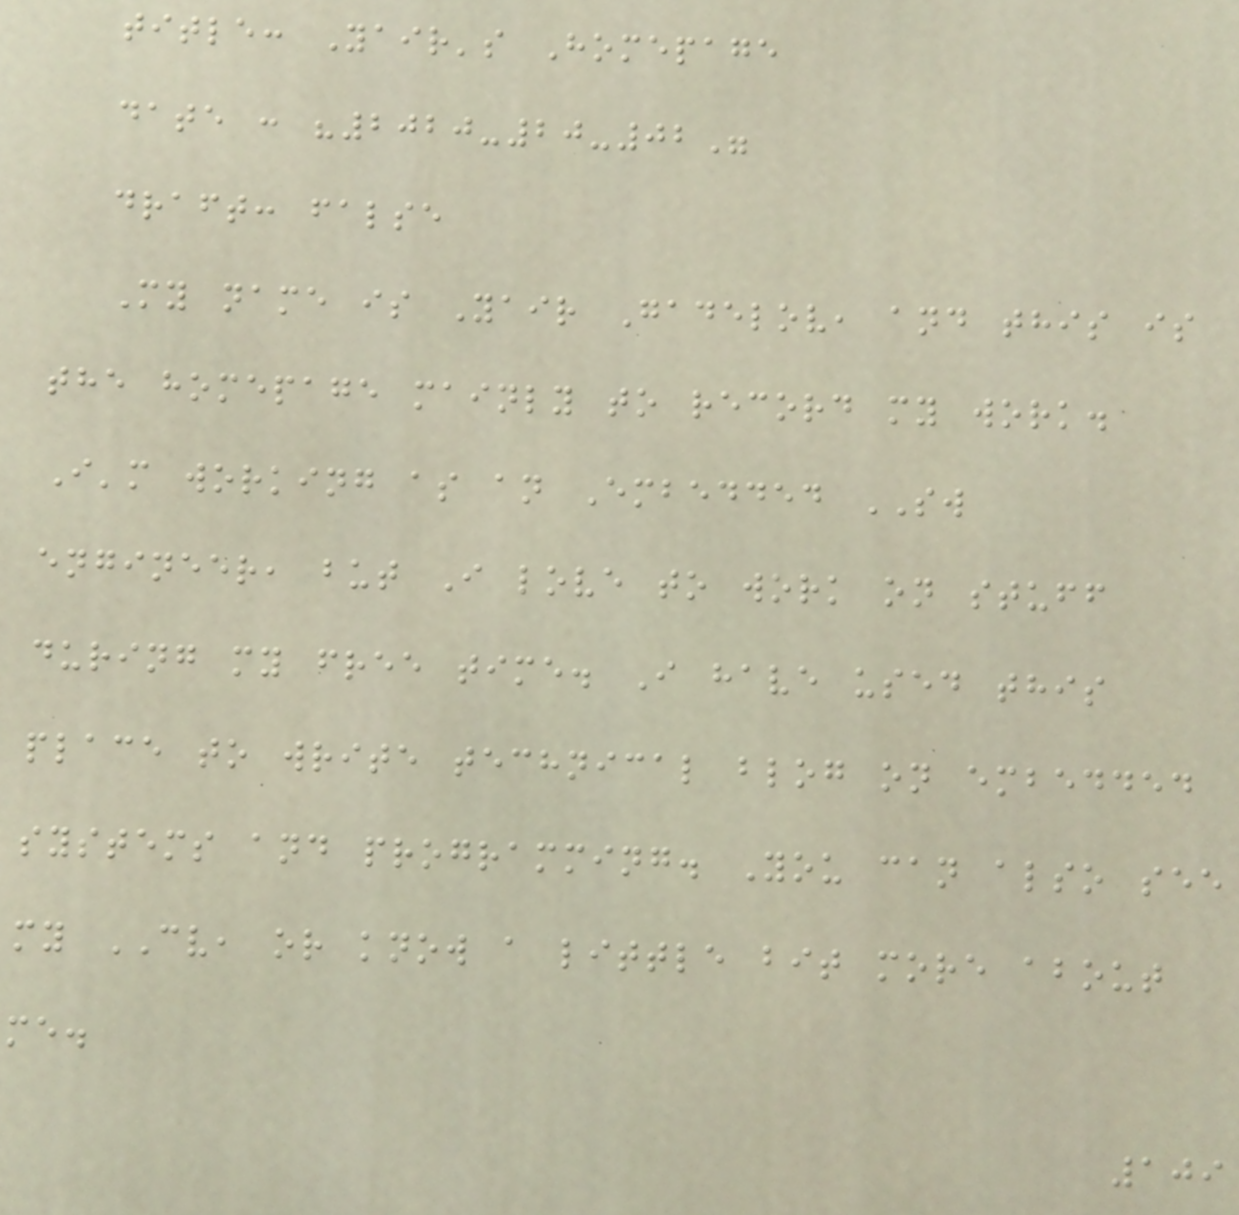title: Yair's Homepage
date : "2020-20-02"
draft: false
My name is Yair Gadelov, and this is
the homepage mainly to record my work.
I'm working as an Embedded SW
engineer, but I love to work on stuff
during my free time. I have used this
place to write technical blog on embedded
systems and programming. You can also see
my CV, or know a little bit more about
me.
109
